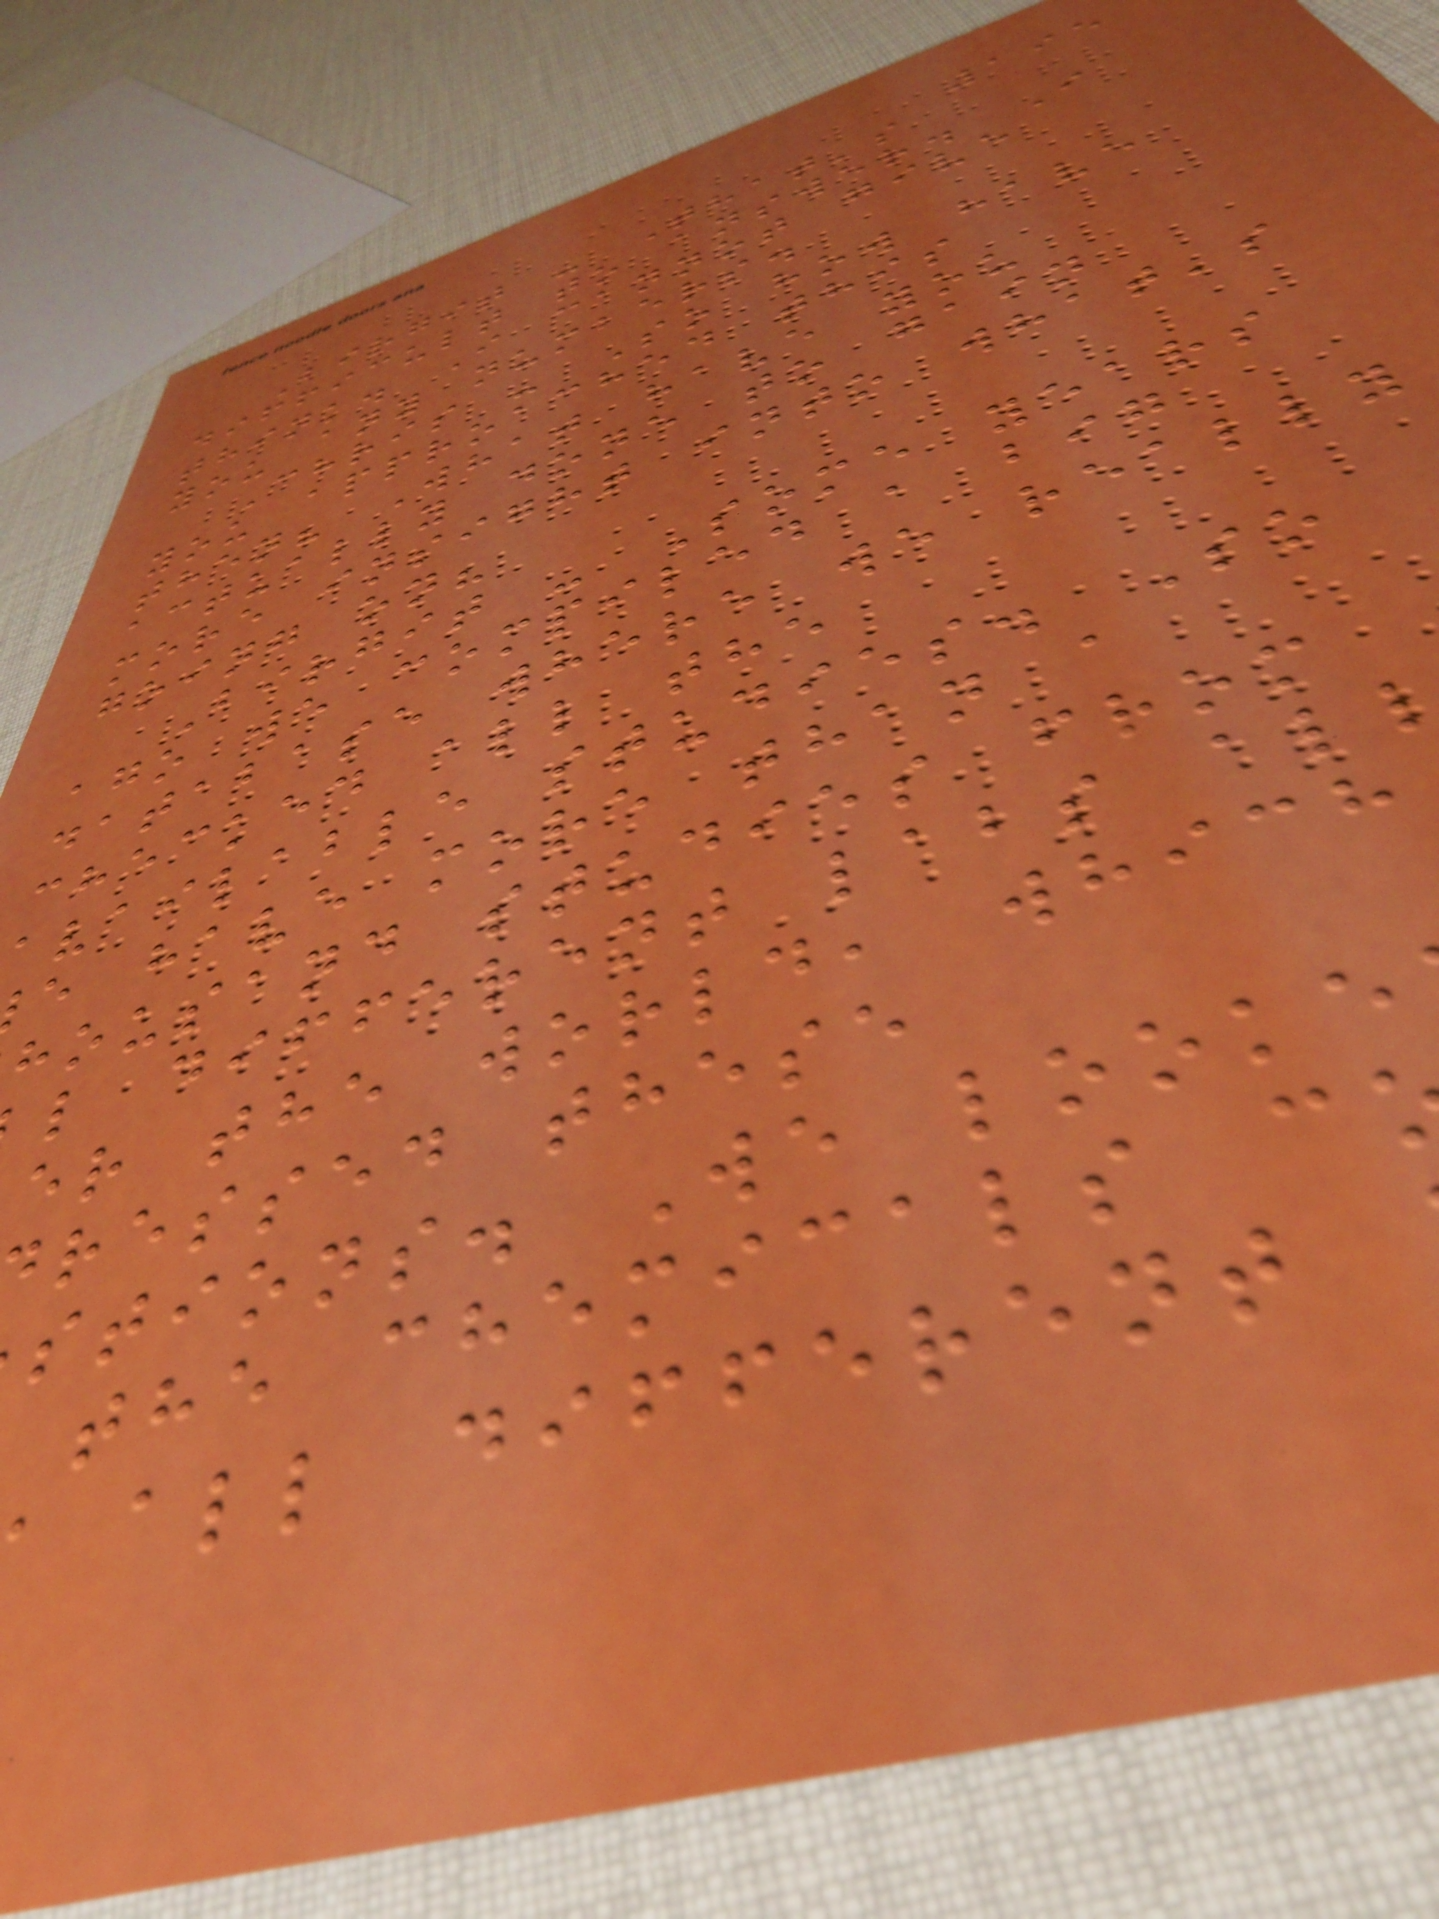195
Birgit - That's
difficult to answer. I
think. I cannot give
you any numbers.
Chris - So how have
you approached this
then? What have you
actually done to gain
more insight into what's
going on?
Birgit - Some years
ago we compiled a big
database where we really
checked all the
available studies. So
e have more than a
housand studies from
l different labs al
er the world, which
ressed these
stions. We looke
the chemicals c
all different
